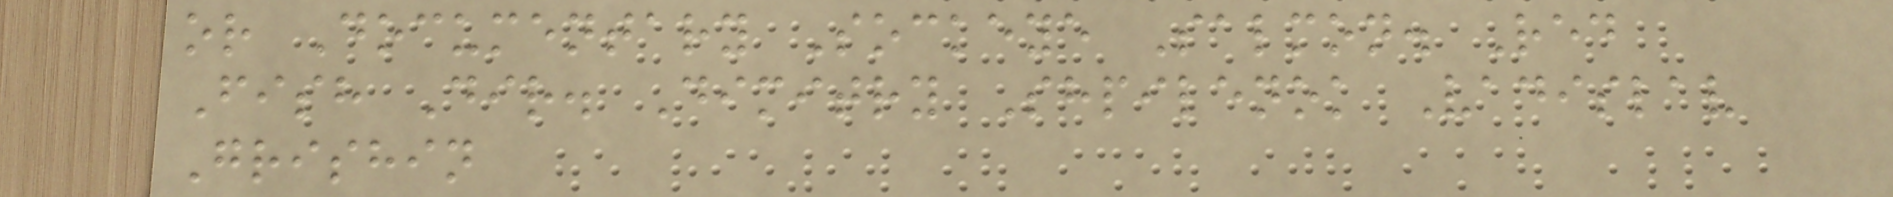or Documentary Sockeye Salmon. Red
Fish Dir. Dimitry Shpilenok Vadislav
Grishin
